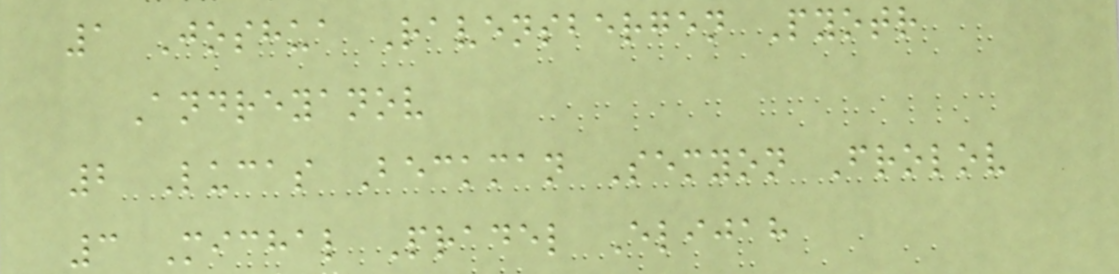1 Joshua Ravensbergen Pyotr
Andreyanov
2 Lucas Beckman Semyon Frolov
3 Michal Pradel Elijah
